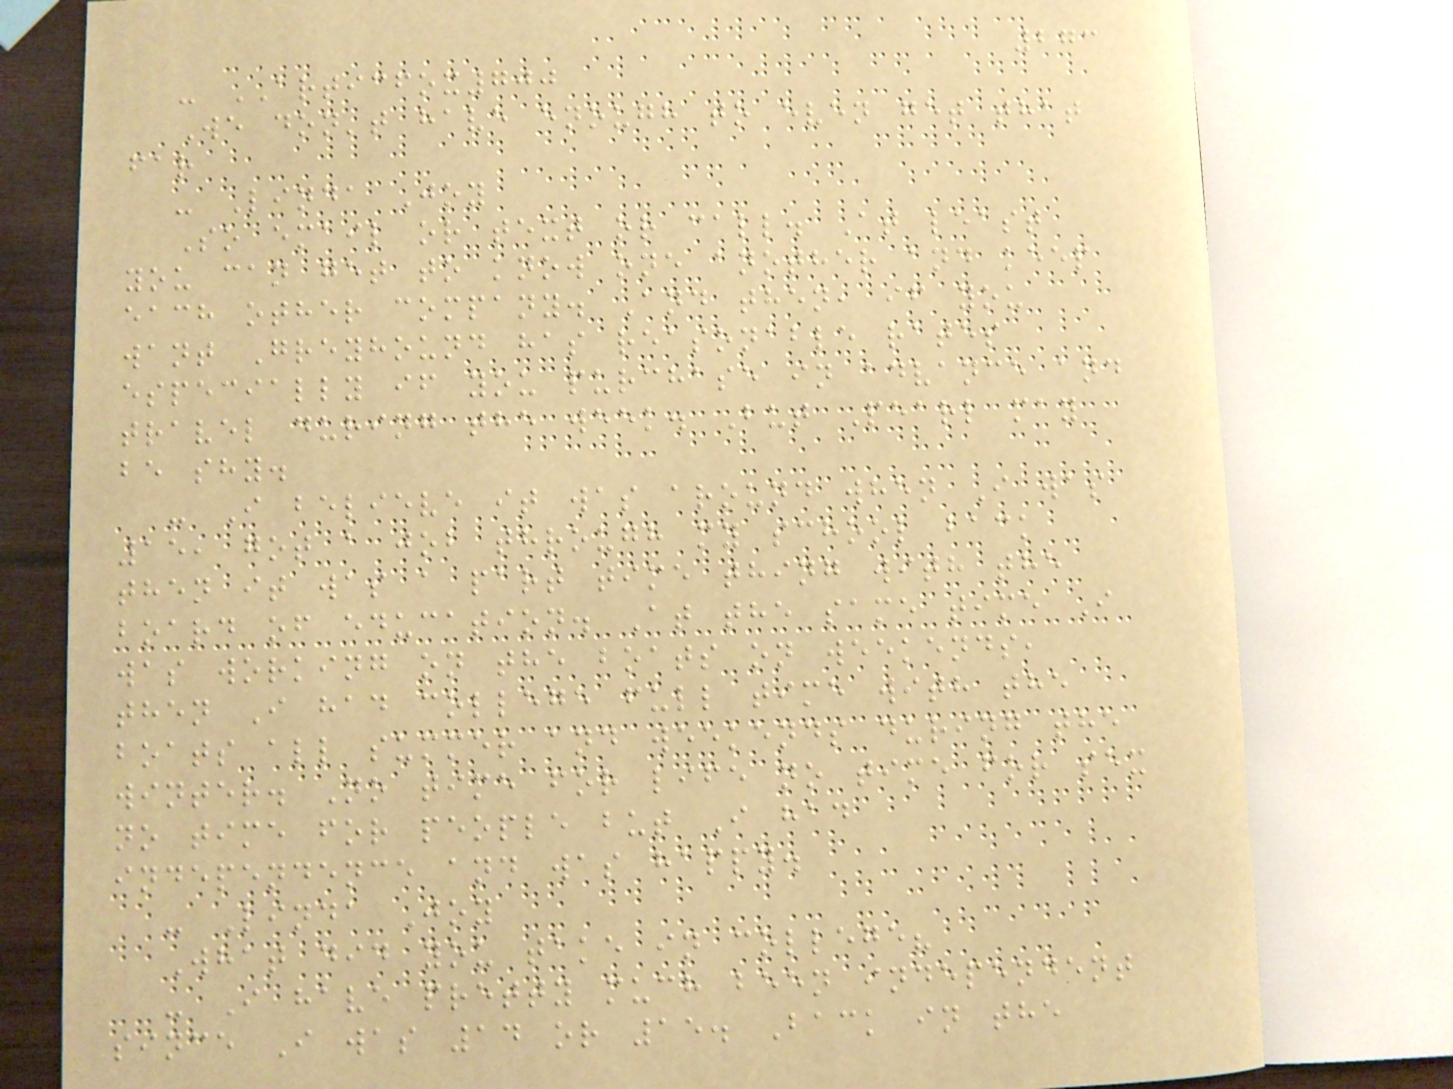273
- ARTICFOX700
We don't have enough to even get that
far
- Linda Joy
So email or text or call. At least
you can get to know one another and keep
each other company. And then, if you
want Greyhound has reasonable rates
especially if you purchase in advance and
travel during the week. But Pearl may
be shy.
- I believe it was around when I was
15, got a job through my school back
then it was a part time thing with the
board of education. At the same time I
was working on the boats on weekends,
then I had college full time with the
boats all summer and weekends during the
winter. No time for life no time for sex
no time for people but I had
independence and was happy.
- Linda Joy
What did you take in college?
- I have pretty much been independent
since I was 14 or 15. Back in the
